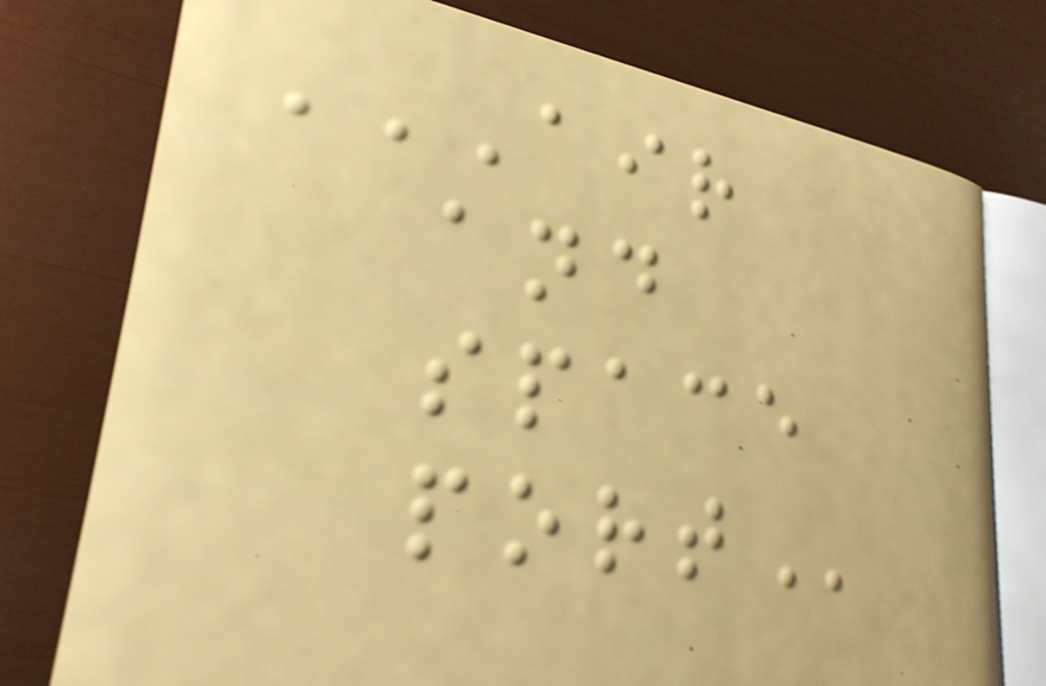AIR
AND
SPACE
PORT
